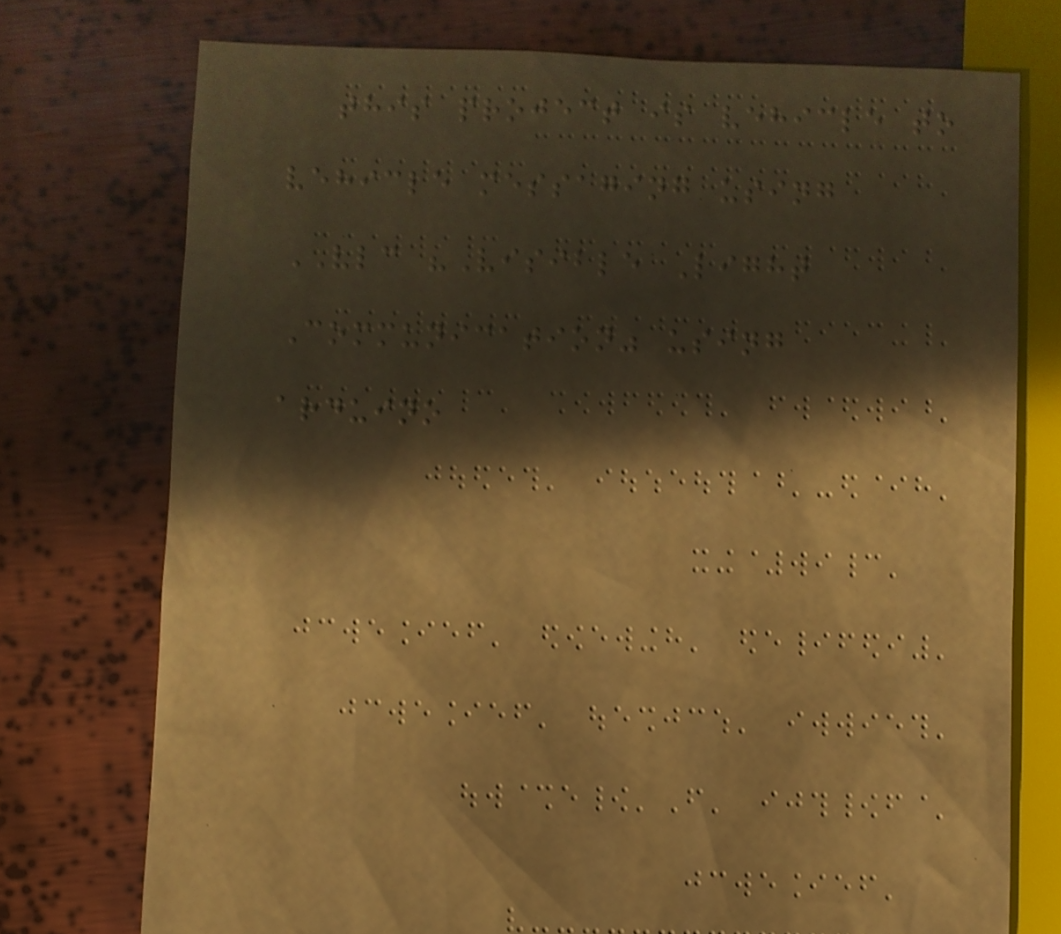this project is vehicle to
vehicle messaging using
VLC "Visible Light
Communication" using
arduino
